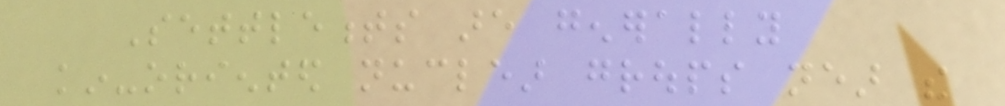Settlements are generally
kin-oriented nuclear groups near the
